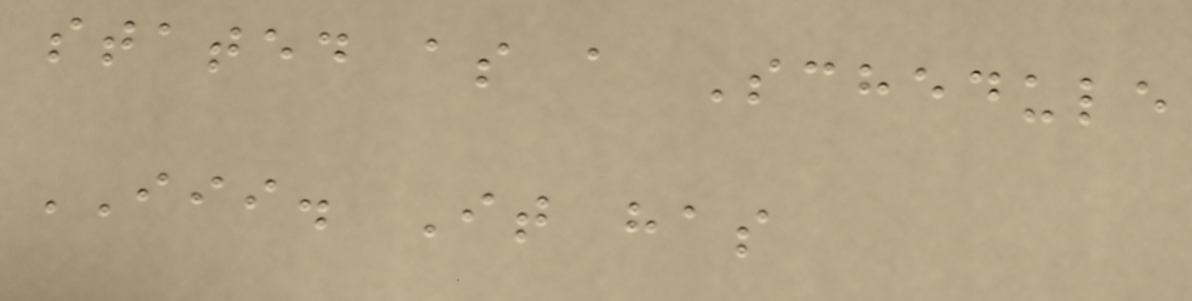stated as a Schedule
III. It has
